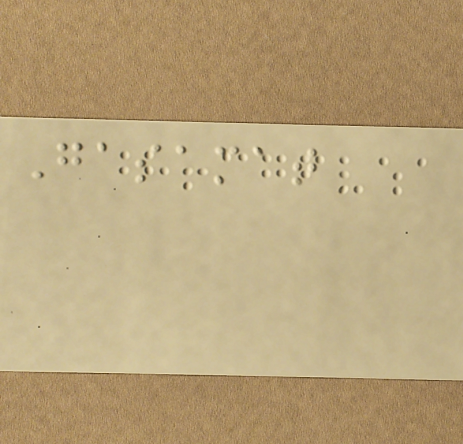Gasamat
